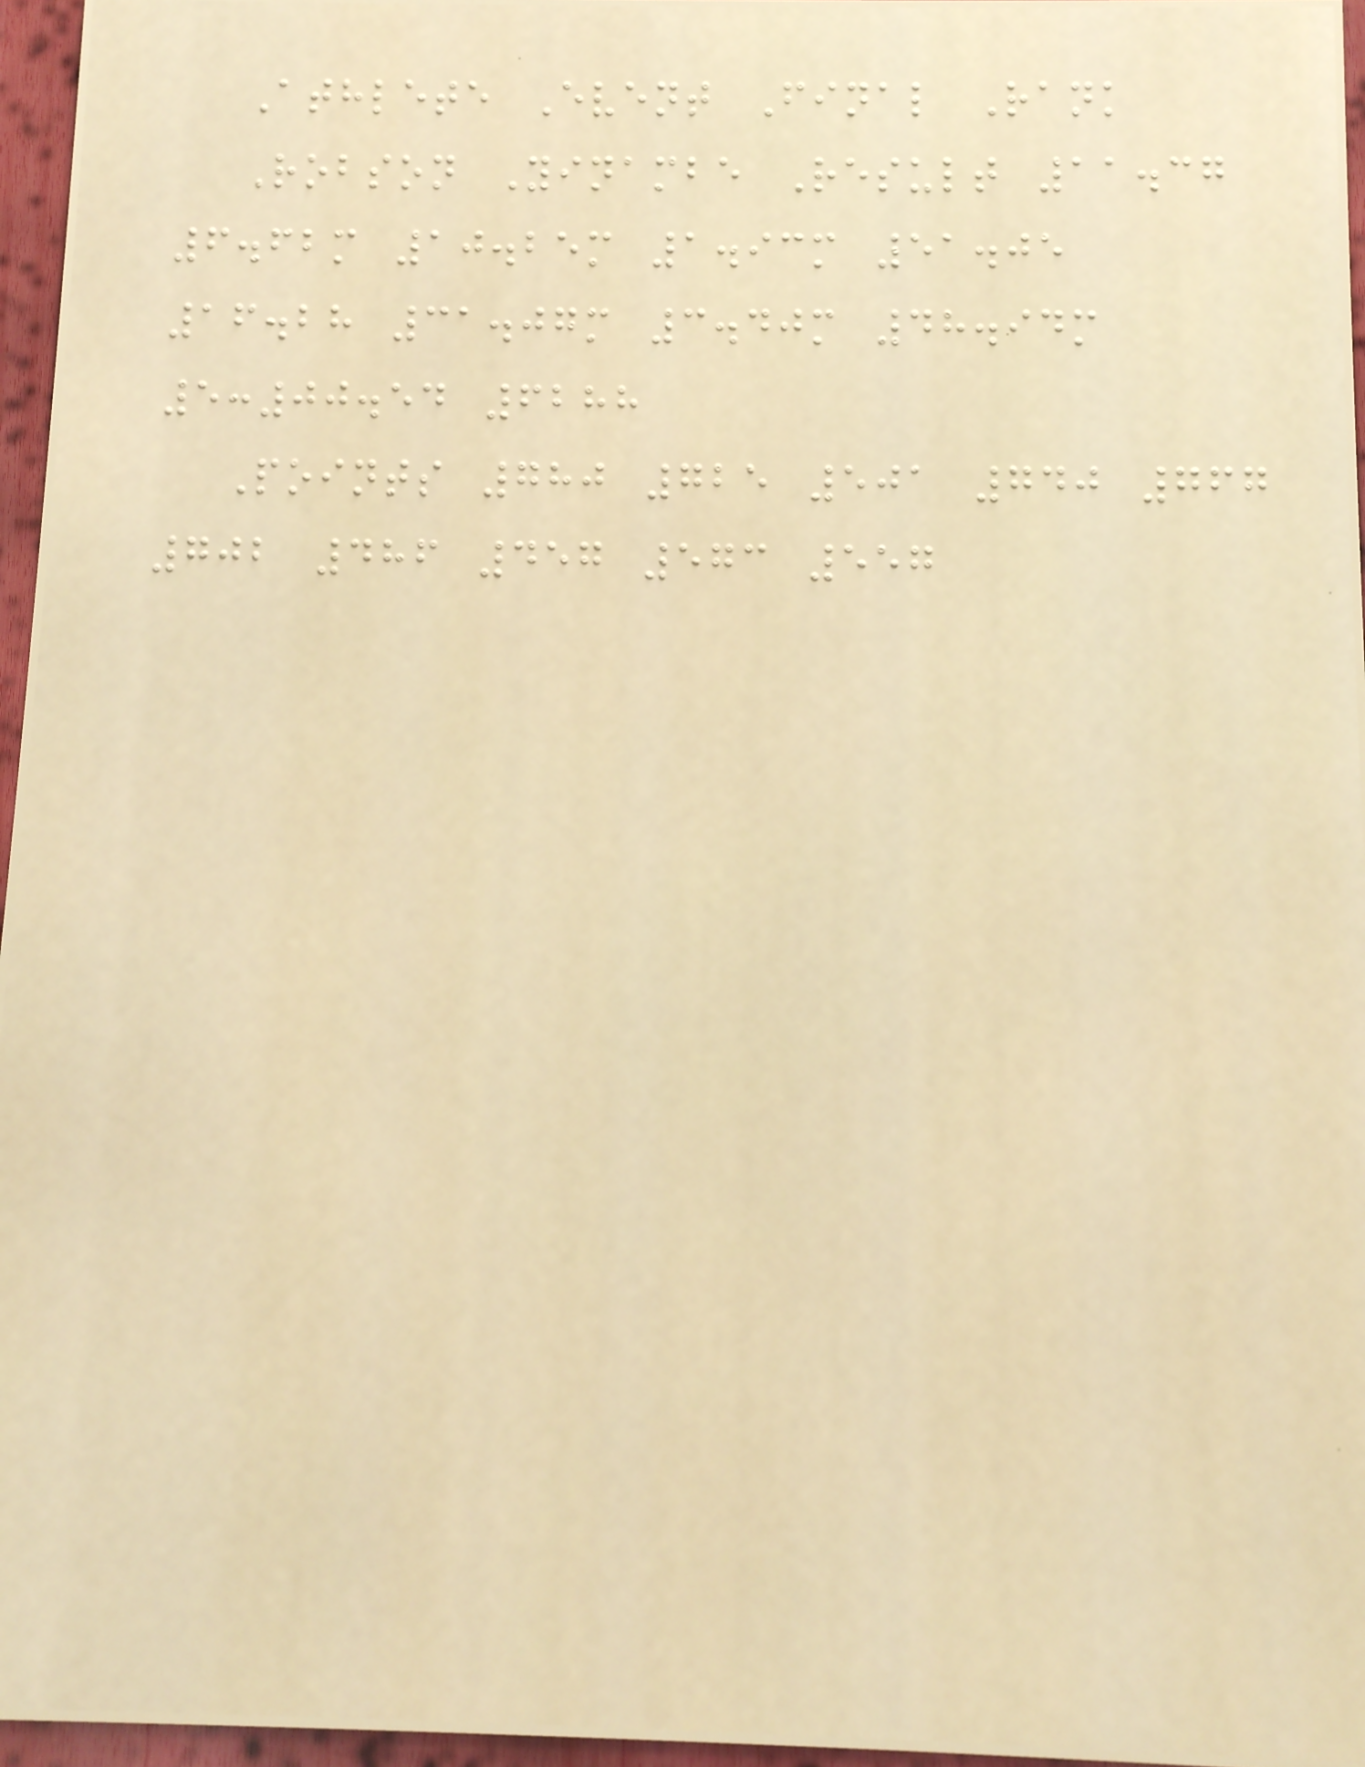Athlete Event Final Rank
Robson Yinambe Result 11.37
6.62m 10.25m 1.93m 51.05
16.28 31.07m 3.40m 48.94m
5:00.54 6288
Points 780 725 501 740 767
702 486 457 573 557
